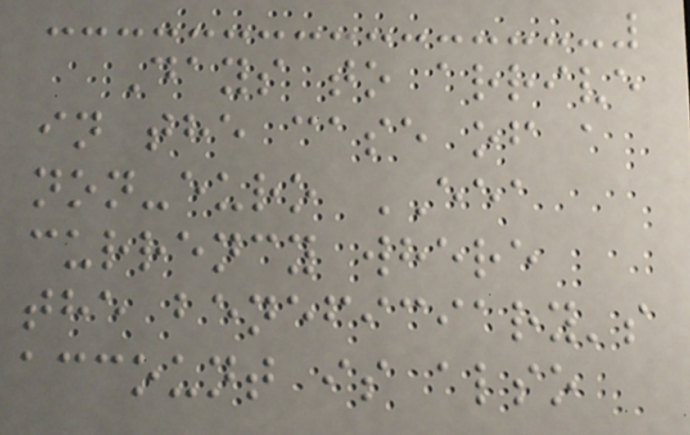Days to arrive
in the case of a
non-euro EEA
currency where
the beneficiary's
account is also
